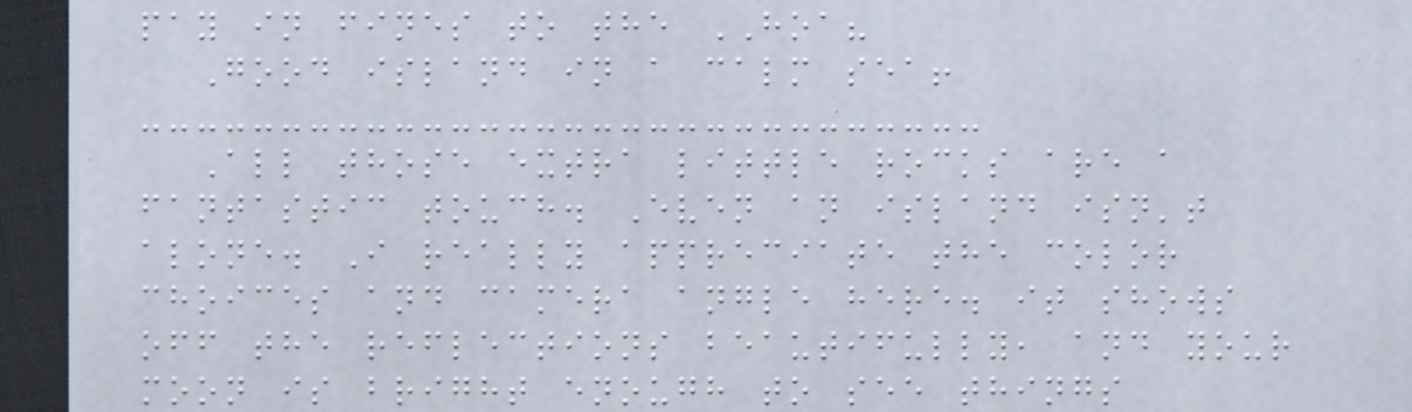pay in fines to the HOA?
Good island in a calm sea!
All those extra little rocks are a
fantastic touch. Even an island isn't
alone. I really appreciate the color
choices and camera angle here. it shows
off the reflections beautifully, and your
moon is bright enough to see things
